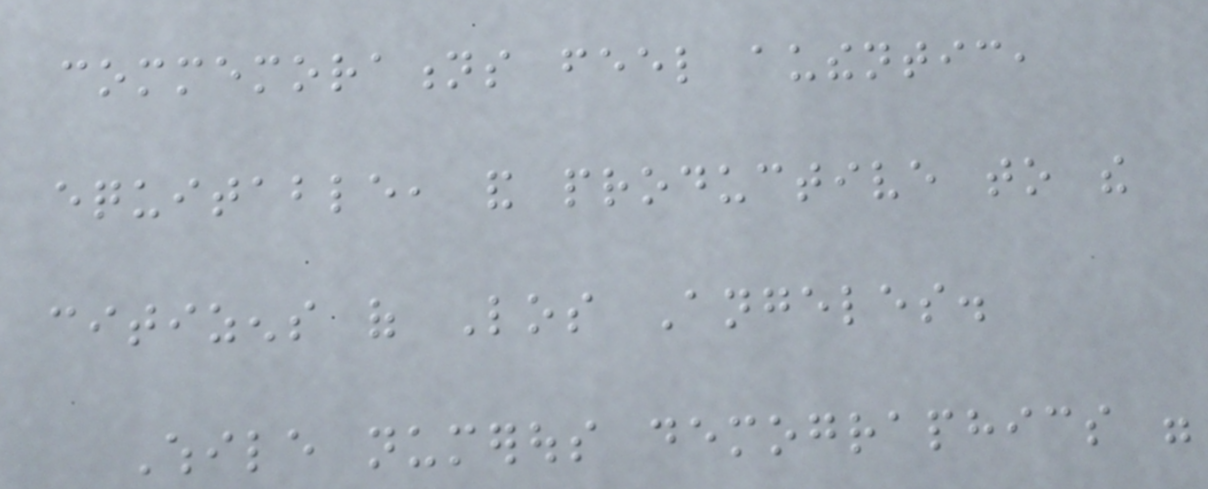commemorations feel authentic,
equitable, and productive to the
citizens of Los Angeles.
While numerous demographics were
